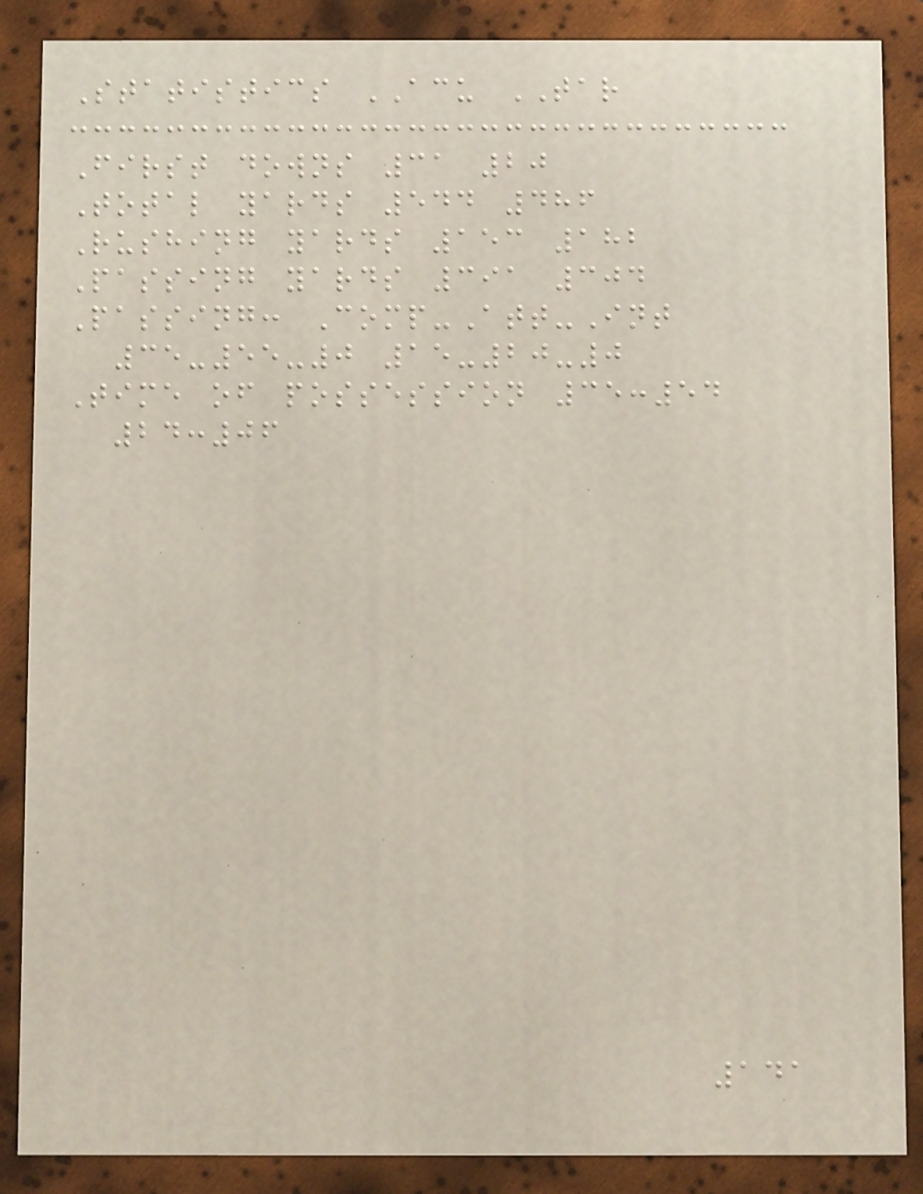Statistics ACU TAR
First downs 31 20
Total yards 544 486
Rushing yards 153 182
Passing yards 391 304
Passing: Comp-Att-Int
35-55-0 15-20-0
Time of possession 35:54
24:06
141
